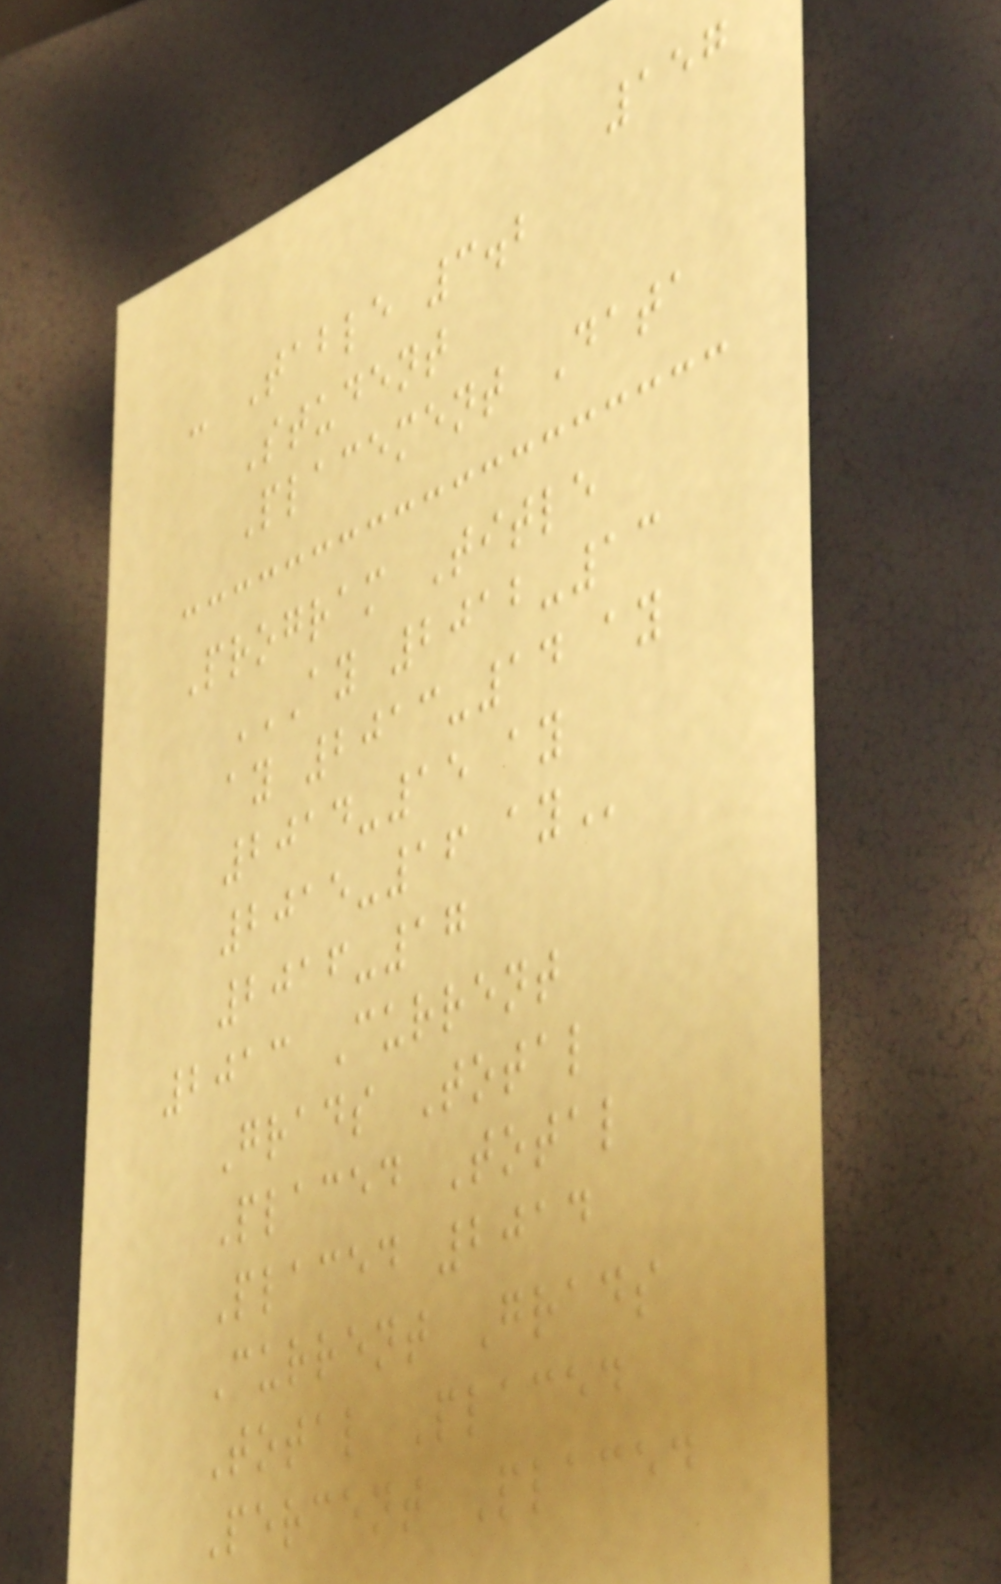157
- Table 3.2
Student
Placement Data
Program Title
AY 2012-13
AY 2013-14 AY
2014-15 AY
2015-16 AY
2016-17
2013 Current
Grads Total
Placed Total
Placed 2014
Current Grads
Total Placed
Percent Placed
